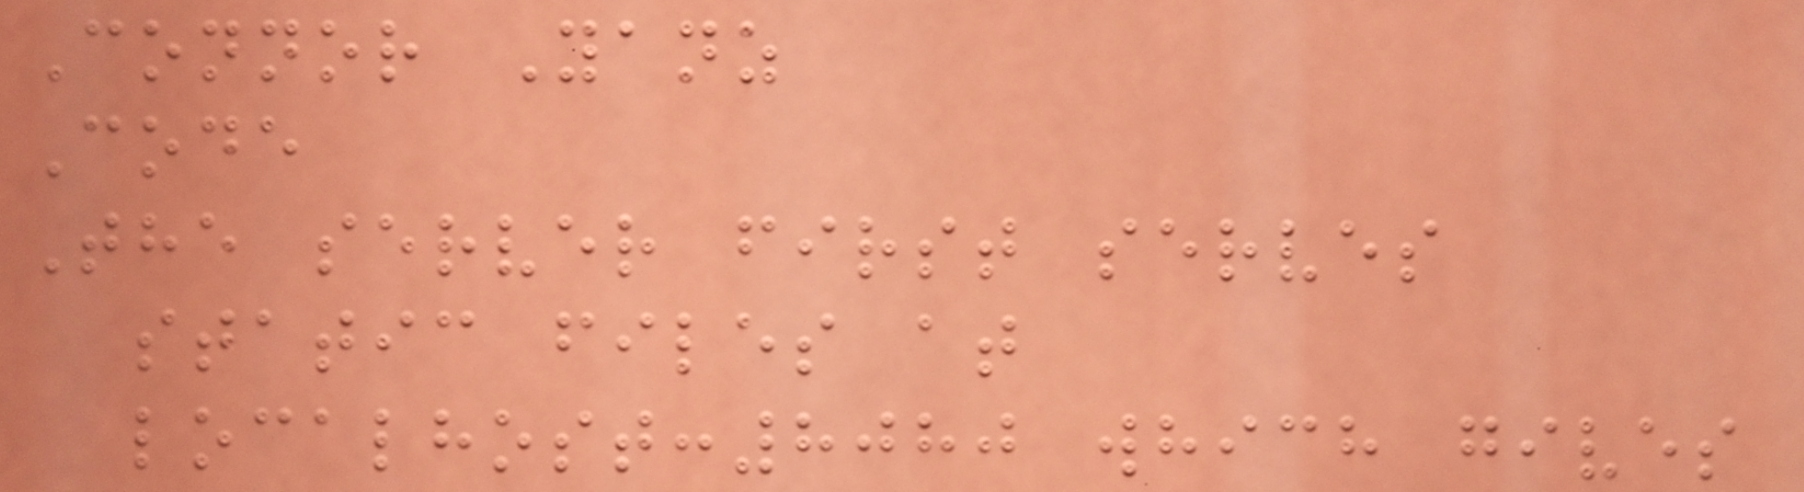Connor Yanz
Code
The server first serves
static files at
localhost:8080 which gives
